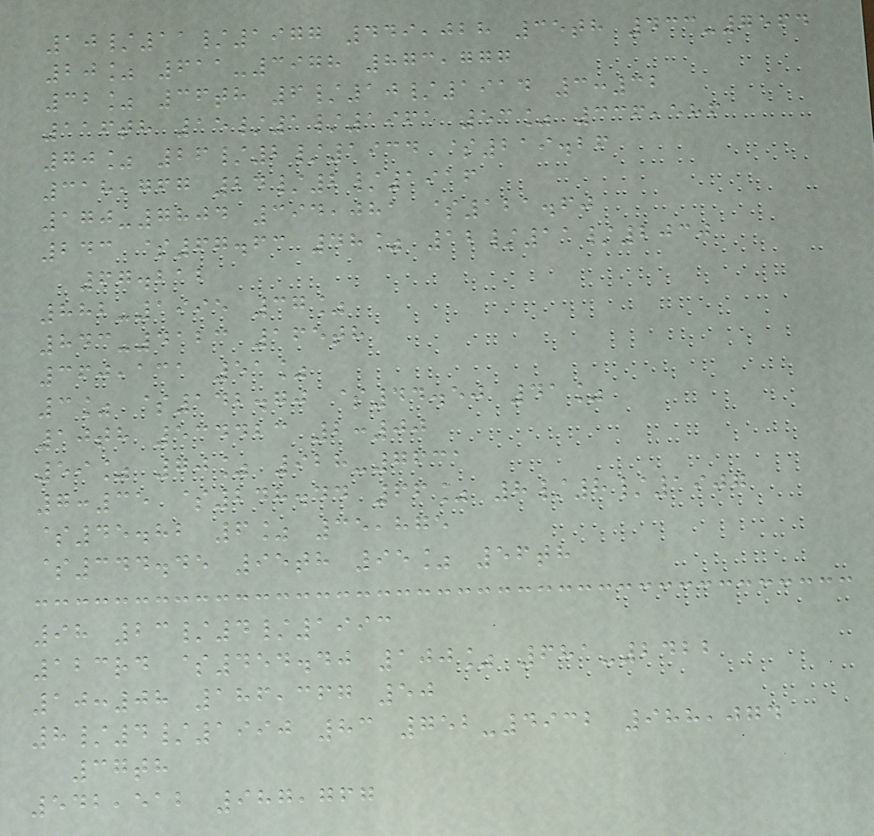10/11/1977 449,028 35th 433-7564
20% 611-3978 873,777
32% 36th 6/10/1914 3:32
116th 15/1/1961 53% 336,586
70% 26/2/1934 $219.26
318,767 24/2/1916
170-7804 394,081 $121.60
243 $67.63 48% 12/11/2030
67.212
882-1995 37%
843-4123 165th
360,131 51%
3% $142.70 $44.50 41%
10th 534423 2:00
59% 70% 928-7631
7:35 $248.44 66% 8/8/1907
$45.82 6% 35,875
$344.45 95th 95% 56th
98 23/4/1993
123rd $454.40 100% 681-2422
10:08 186,367 50
8/4/1990 83 752-4932 988,074
37th
542,512 987,767
